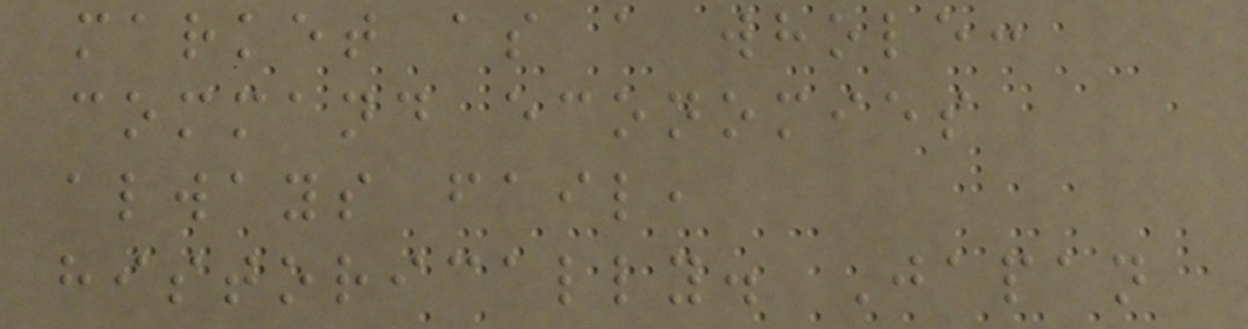market as a whole:
command economies
always fail,
historically. Japan
